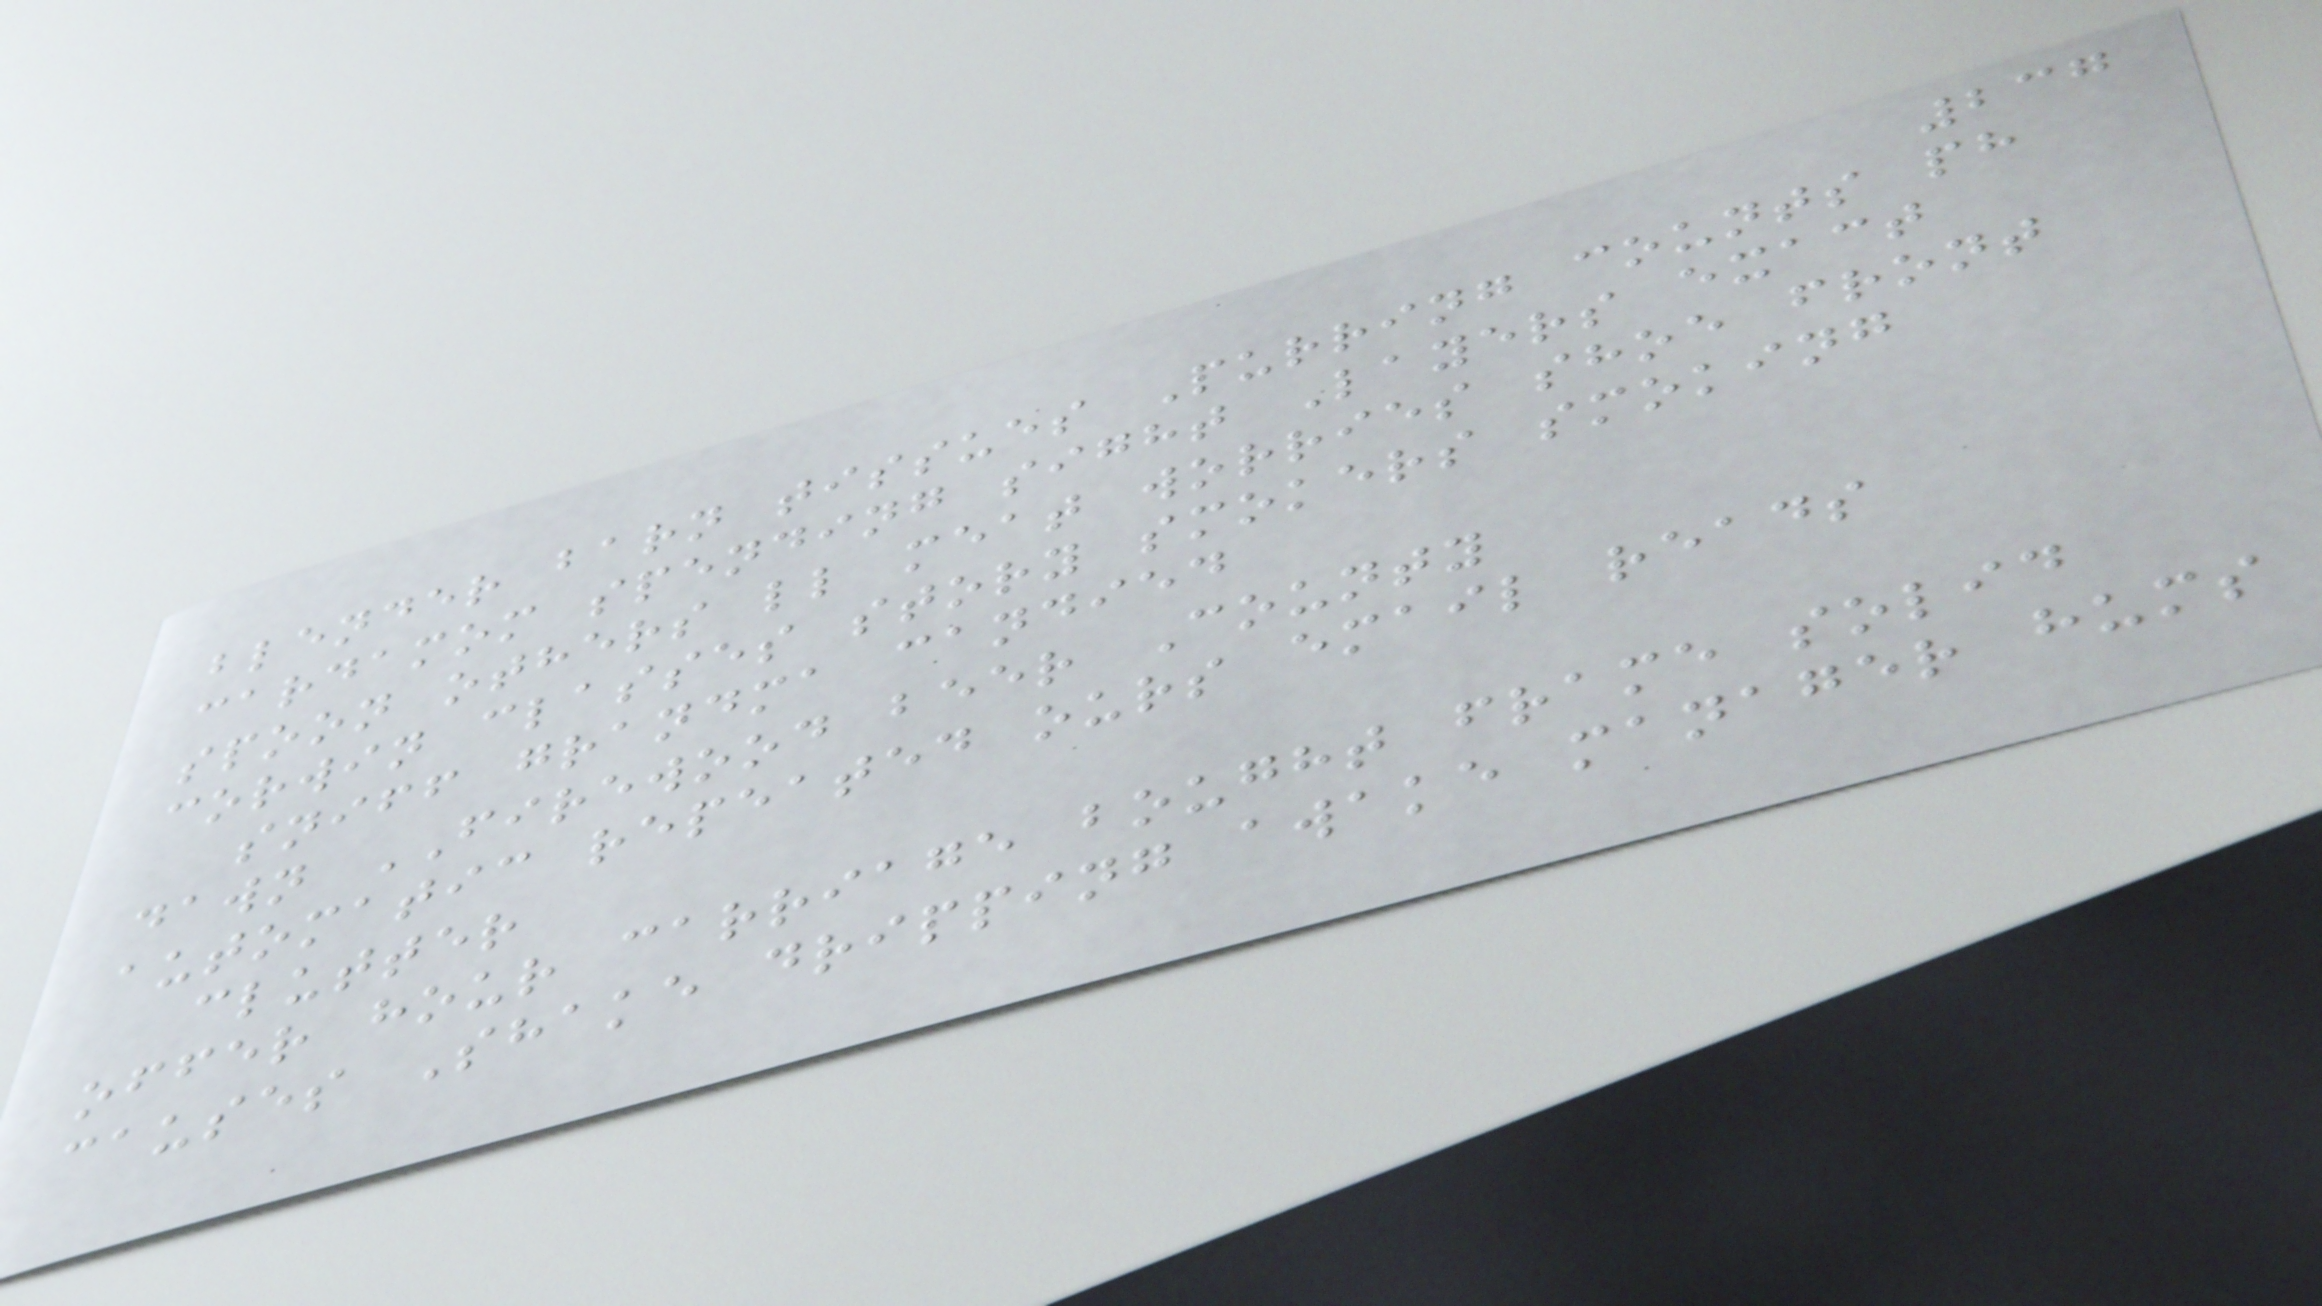237
blender barn tissues Purring counts ph
cardamom spending sight Layers exact
spoon others ll meat worries shoe front
corwin classes story smokers smoking
sniff grandma candied
dawn FIREWOOD beer County
automatic repeated ours email reads
clutter
offer hour carriage bought frame solid
causes Shake dripping awake manager hums
